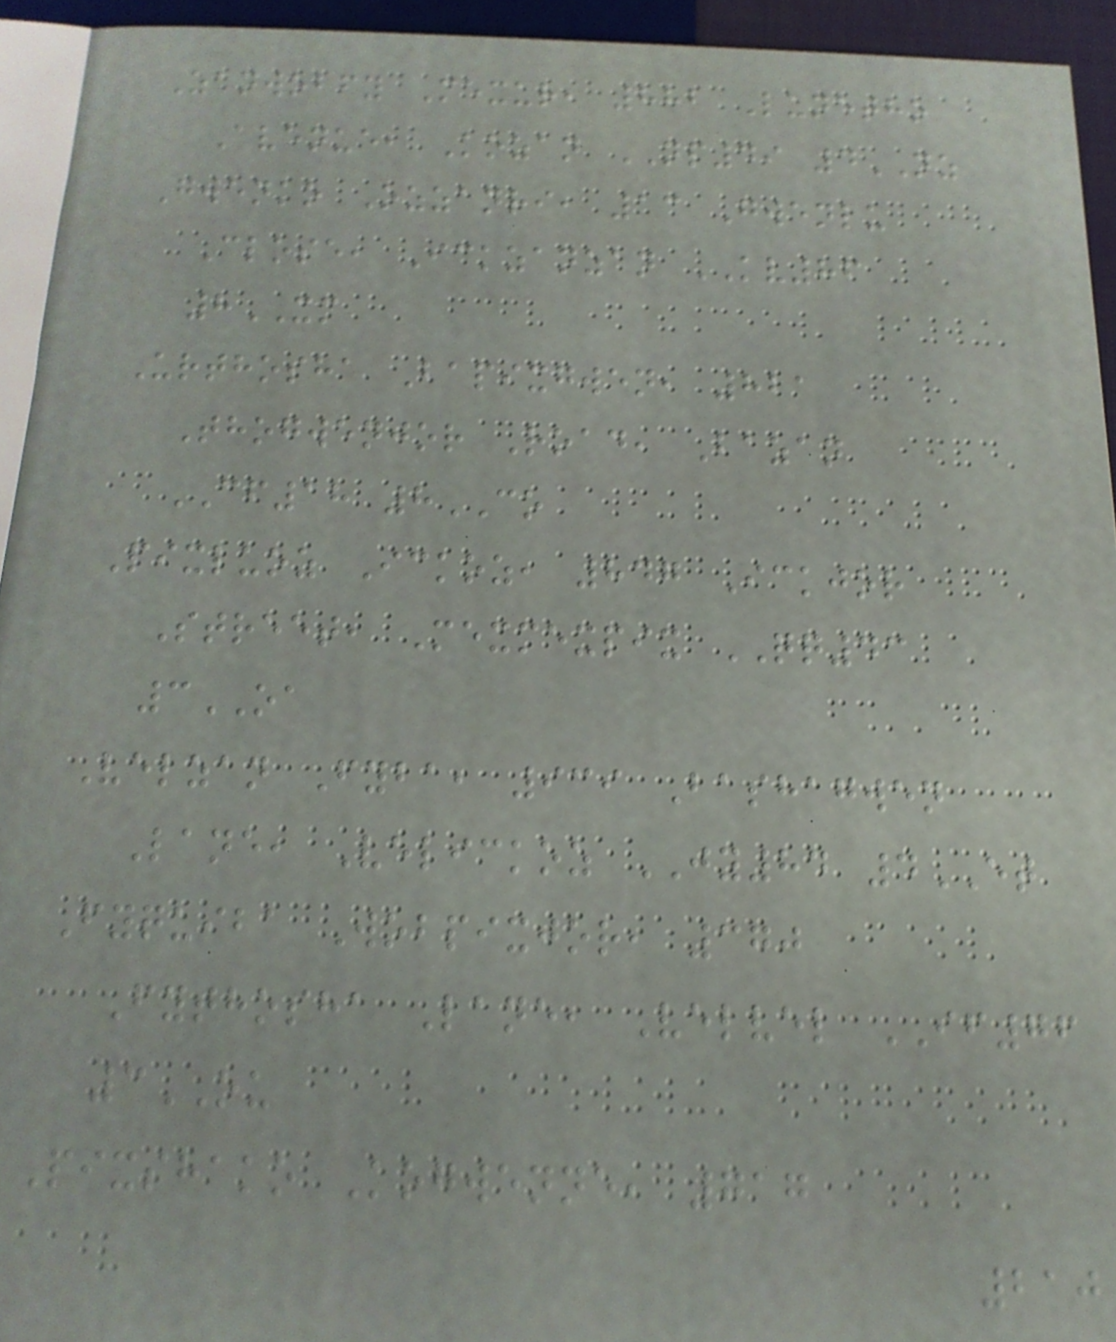Zanwobfy Mexur, 882 Lunetho
Avenue, Kozan NP49 4NZ
Gwenko Ozzanri, 13 Gwenlu
Close, Ickzanzan KV86
8XM
Urthosha Bapixgwen, 821
Thogwenjor Road, Bazan
CF18 8CO
Pixluoz Ickoz, 847 Ickjor
Street, Mexmexpix QQ43
3OA
Velzan Fyba, 939 Bashagwen
Lane, Velickoz JY84 4ET
Fyquiba Wobpixjor, 370
Fythosha Lane, Velvel IF76
3OU
Pixshako Kogwenne, 717
210
